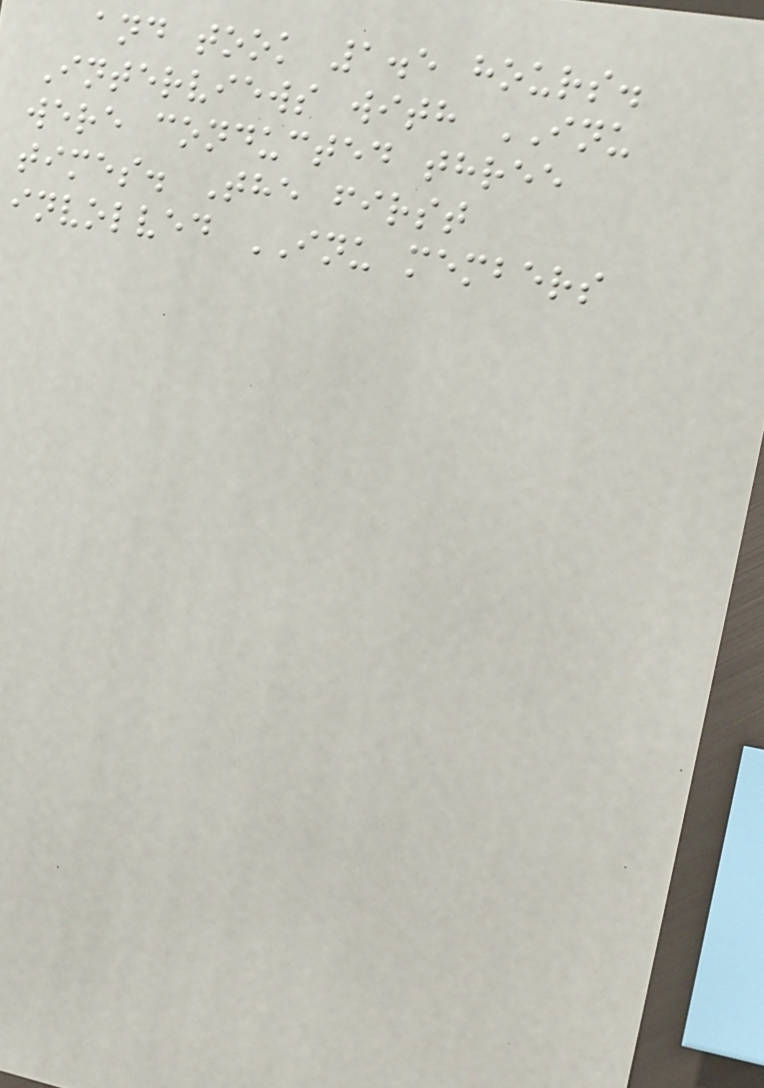and took 1.5 hours.
Interviews with INU
were conducted three
times. The first
involved INU members
